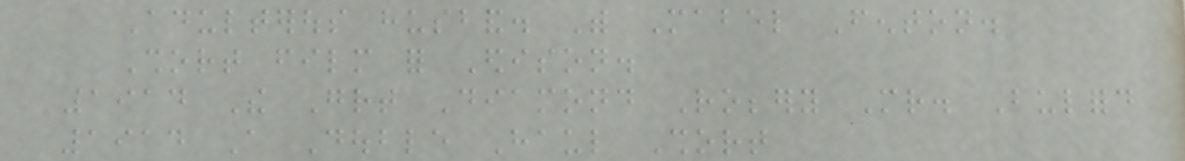Adulterous husband. With Mabel Fenton.
Short film for Edison.
1914 The Great Diamond Robbery Mr. Bulford
1914 A Double Haul Short
